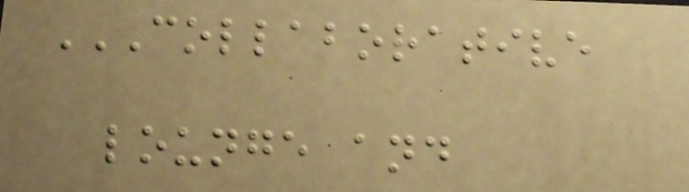COLLABORATIVE
LOUNGE AND
